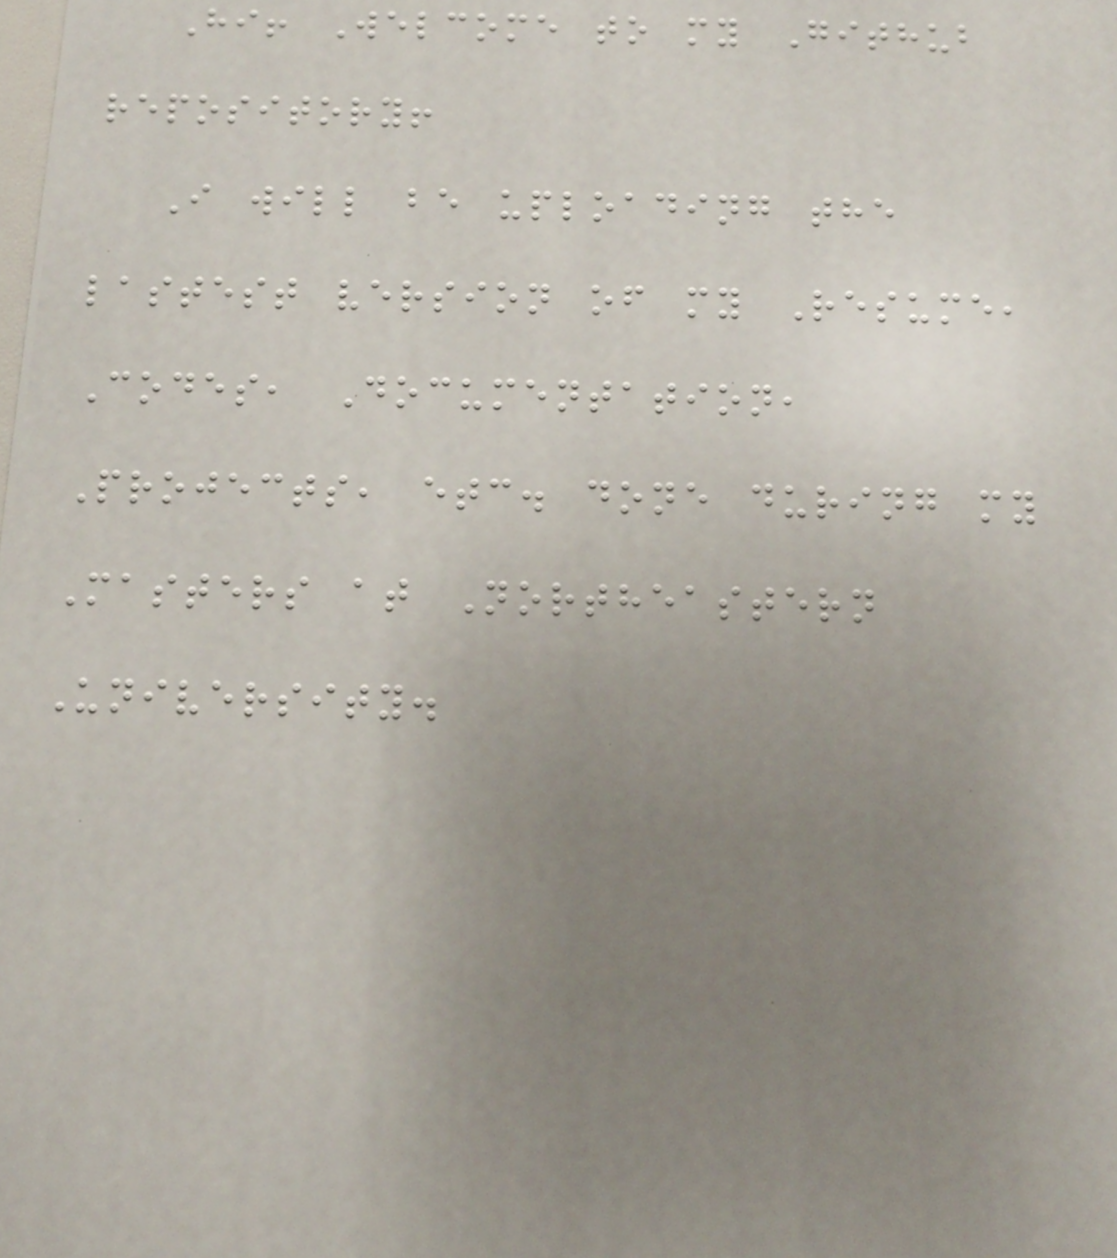Hi! Welcome to my Github
repository!
I will be uploading the
lastest version of my Resume,
Codes, Documentation,
Projects, etc. done during my
Masters at Northeastern
University.
